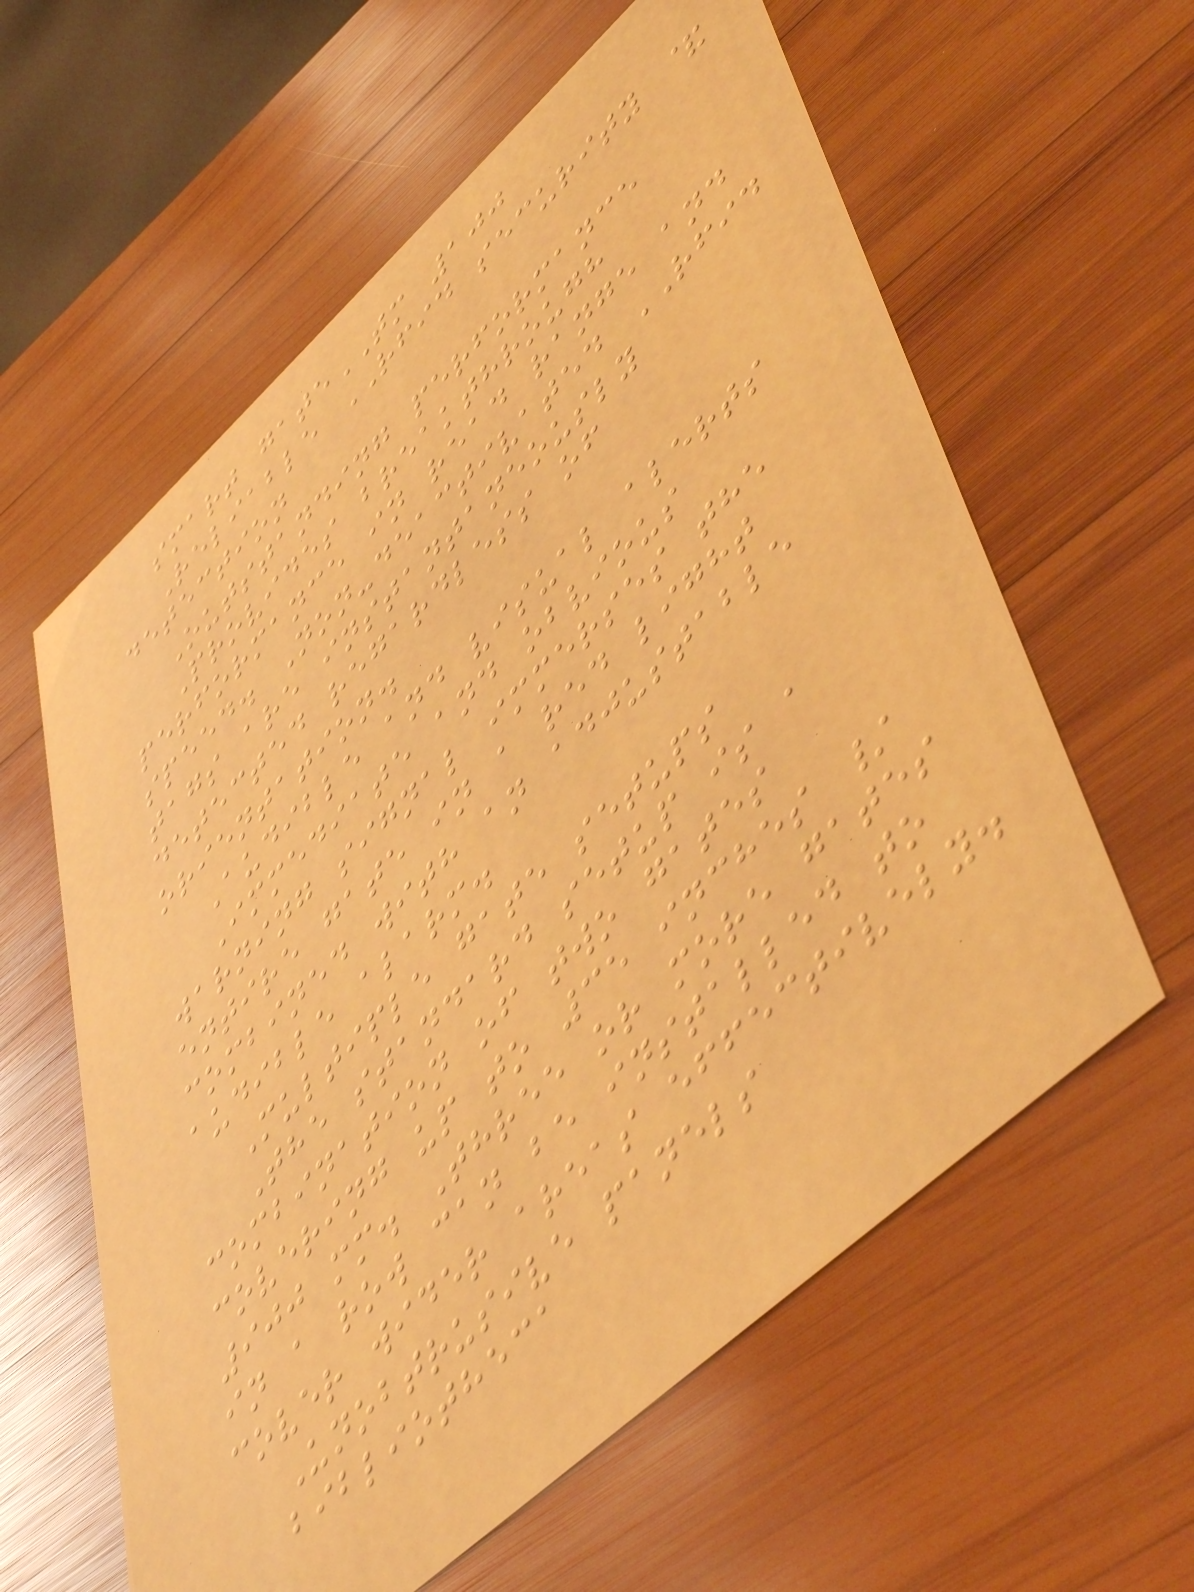smart gateTM 100
Reliable RFID security &
detection
Outstanding performance
Provides breakthrough
performance in read range and
speed. Non-deactivated RFID
tags are instantaneously
detected regardless of
orientation.
Audible and visual alerts
Immediate and obvious
warning signal immerses the
entire gate in a red light
combined with an adjustable
audible alarm.
Multiple gate setups
The standard setup is a
combination of two gates
covering up to 35 inches /
900 mm. Three or more gates
in a row can be installed to
cover wider areas effectively.
Unobtrusive panels
bibliotheca
